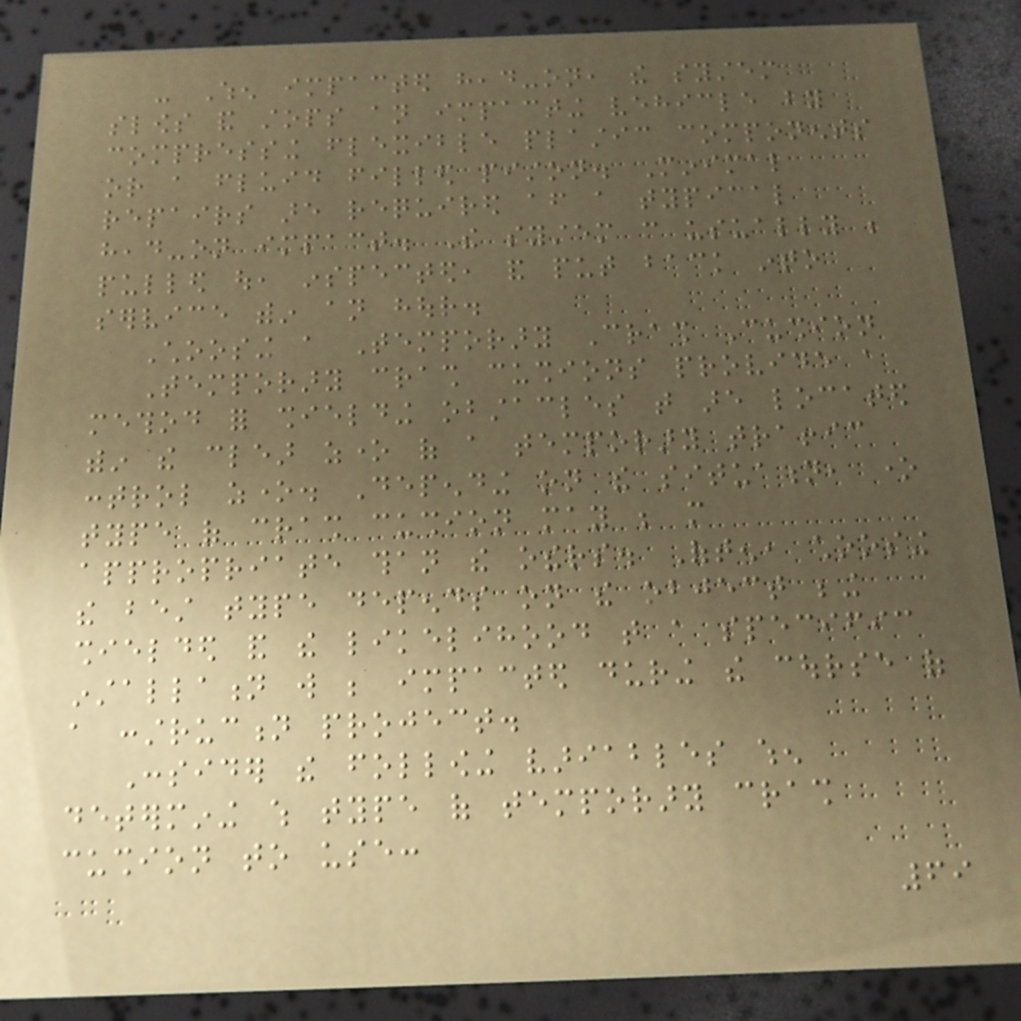- When impacted head-on, the system
slows and stops an impacting vehicle by
compressing flexible plastic components
or a fluid filled piston. Minimal
repairs are required after a typical
head-on impact. The system can usually be
pulled out, inspected, and put back into
service within an hour.
Choosing a Temporary Crash Cushion
Temporary crash cushions provide a
method for shielding obstacles that are located
within the clear zone of a temporary traffic
control zone. Depending on the situation, one
type of crash cushion may be more
appropriate than the others. Often, choosing
the best type depends on the object being
shielded and the likelihood that a specific
installation will be impacted during the course of
a construction project.
Consider the following variables when
determining which type of temporary crash
cushion to use:
69
